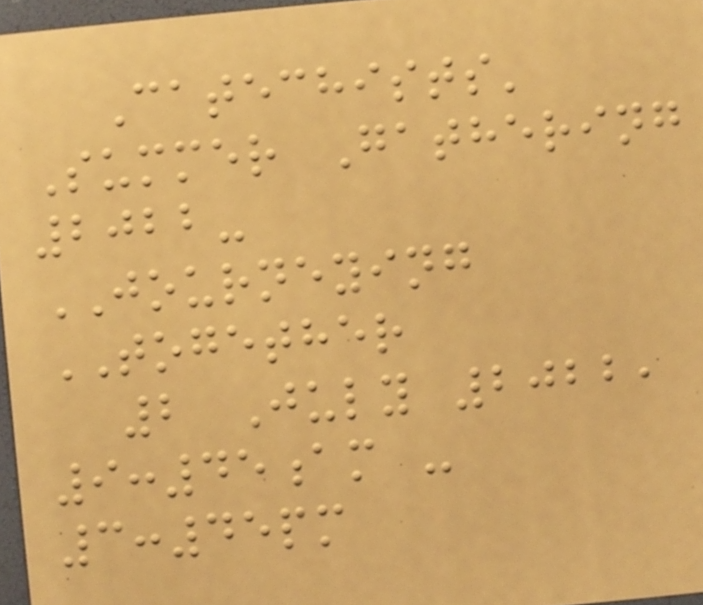Catechists'
Summer Gathering
2022-
JOURNEYING
TOGETHER
2 July 2022,
9:45am -
3:45pm
